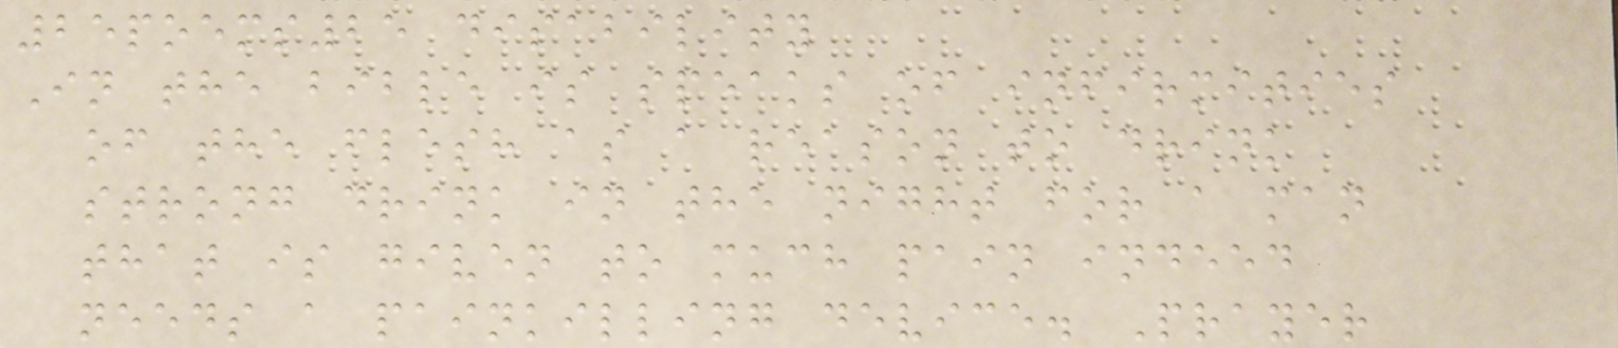25poems25 disability
In the bible is speaks of infirmities
of the flesh as a reason to drink
strong drink in the night for a man
that is given to much pain indeed
needs a painkilling device. Prayer
